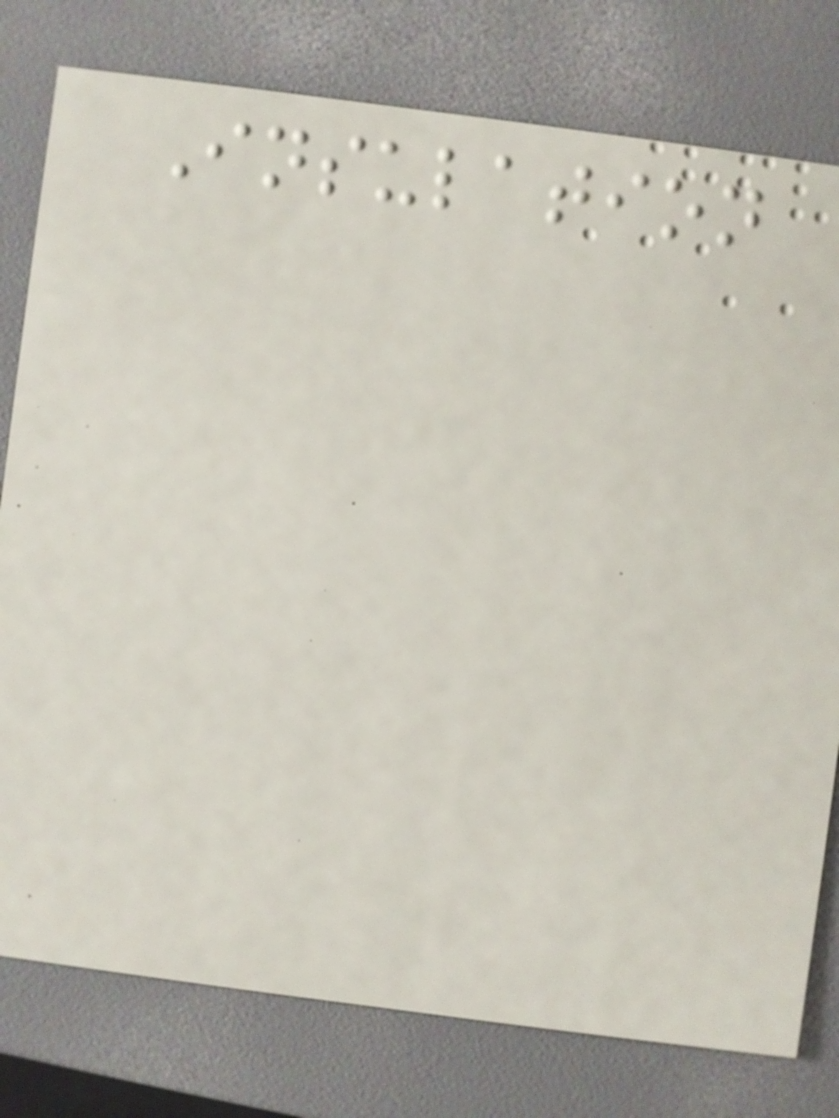Insulation
